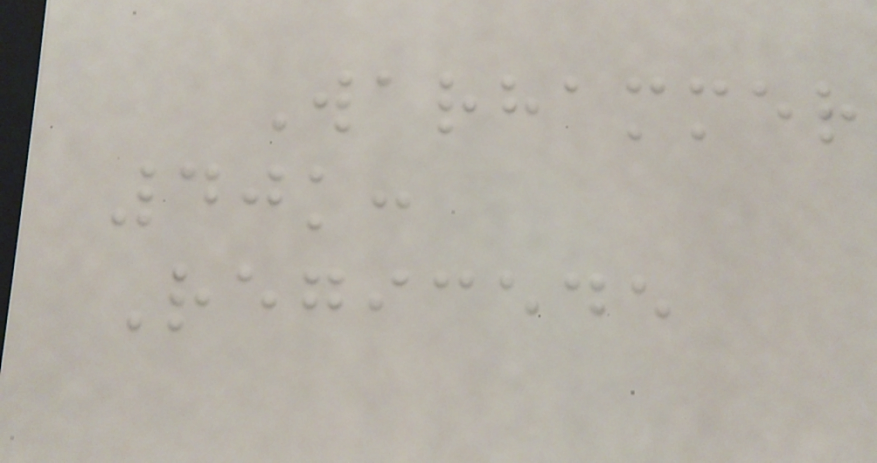Warhammer
40k:
Regicede
